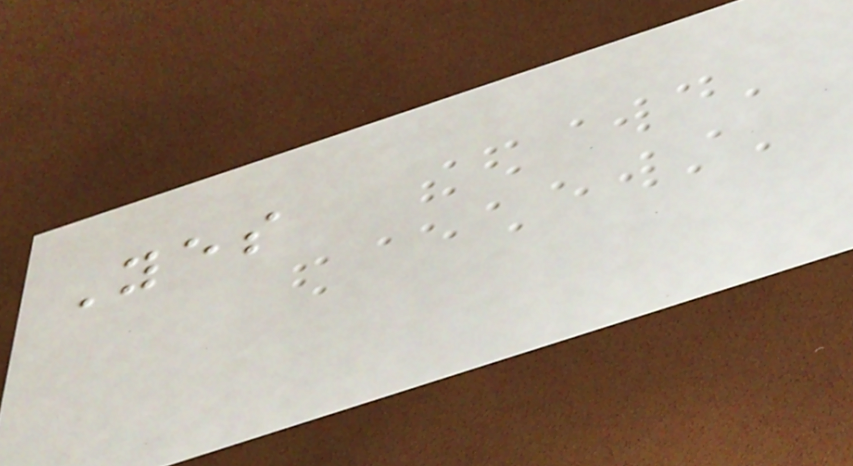Yes
